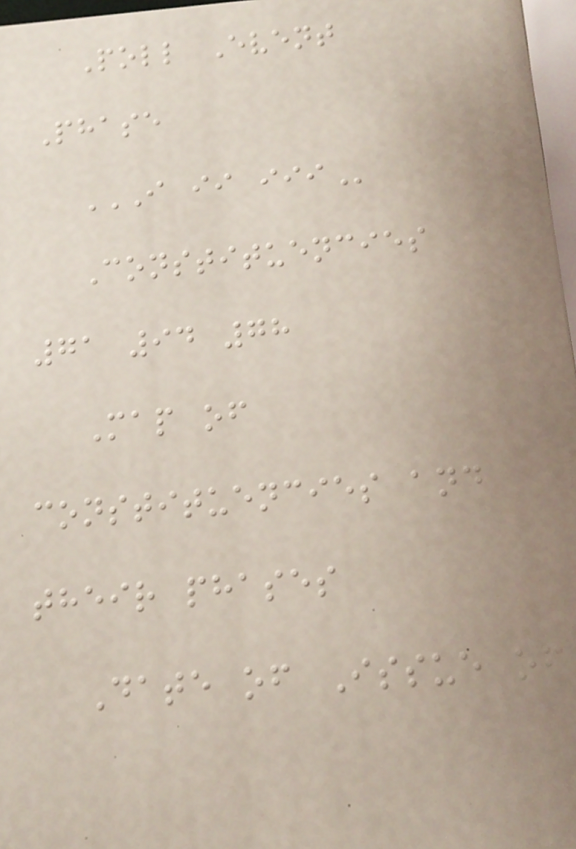Poll Event
Phase
I II III
Constituencies
71 94 78
Map of
constituencies and
their phases
Date of Issue of
